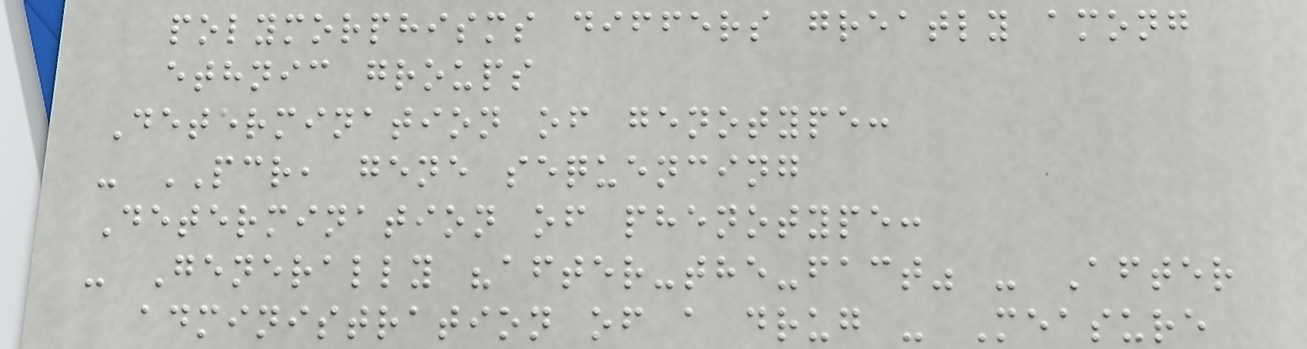polymorphisms differs greatly among
ethnic groups
Determination of genotype:
- PCR, gene sequencing
Determination of phenotype:
- Generally "after-the-fact" - After
administration of a drug - Measure
